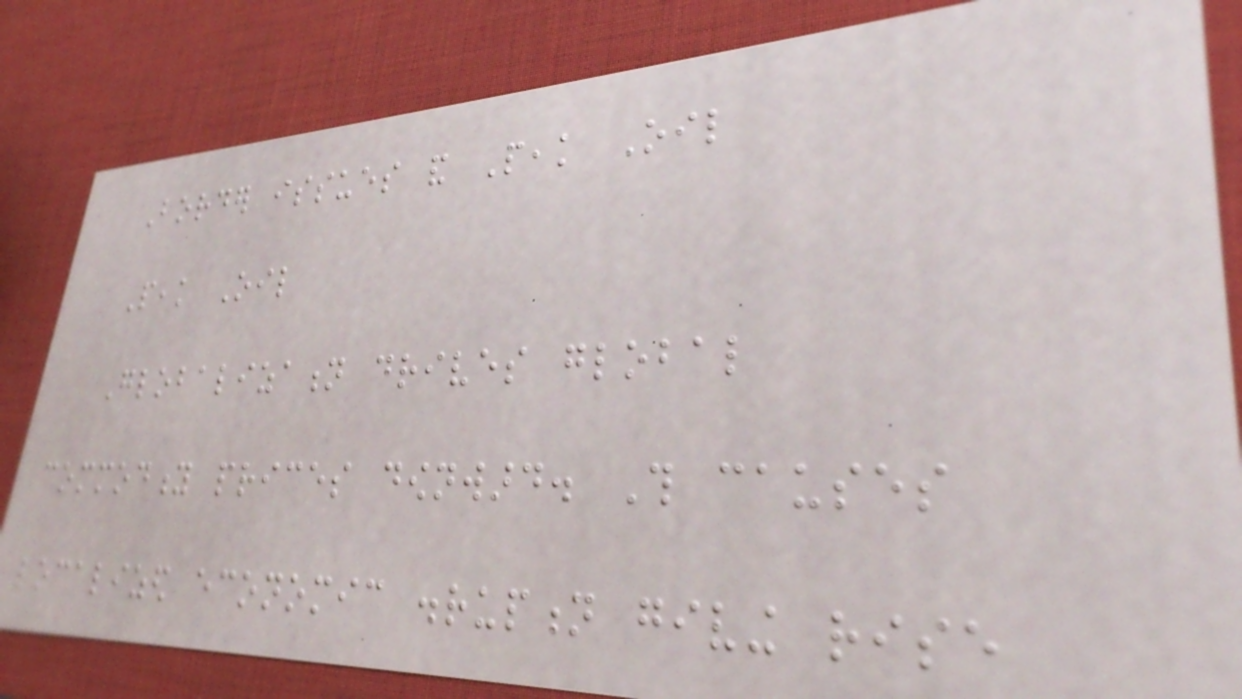Border issues and Peak Oil
Peak Oil
Globalization drives global
commodity prices downward. This causes
localized economic disruption giving rise
